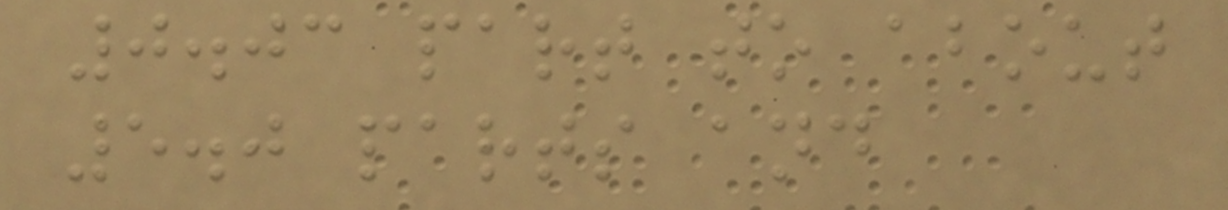0.03 part to about
5.0 parts and
